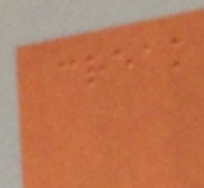creak
